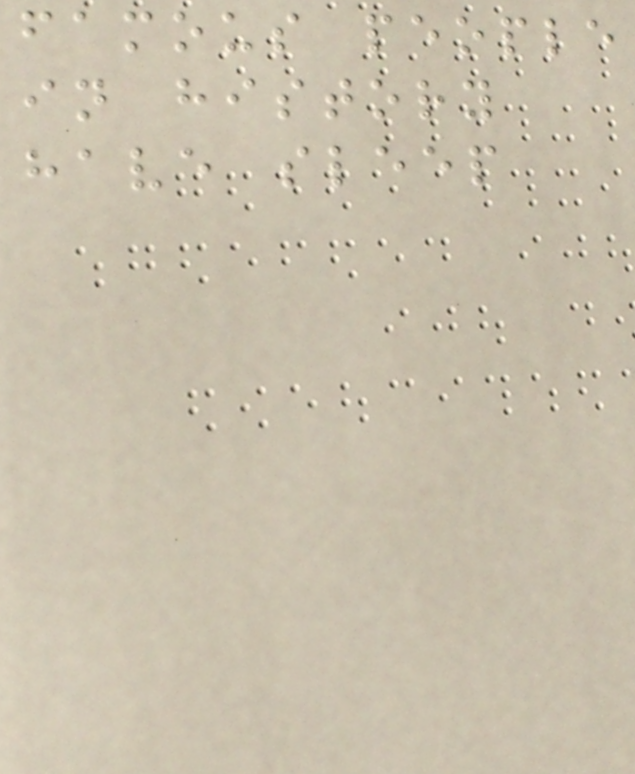famous people
in history
have sleep
